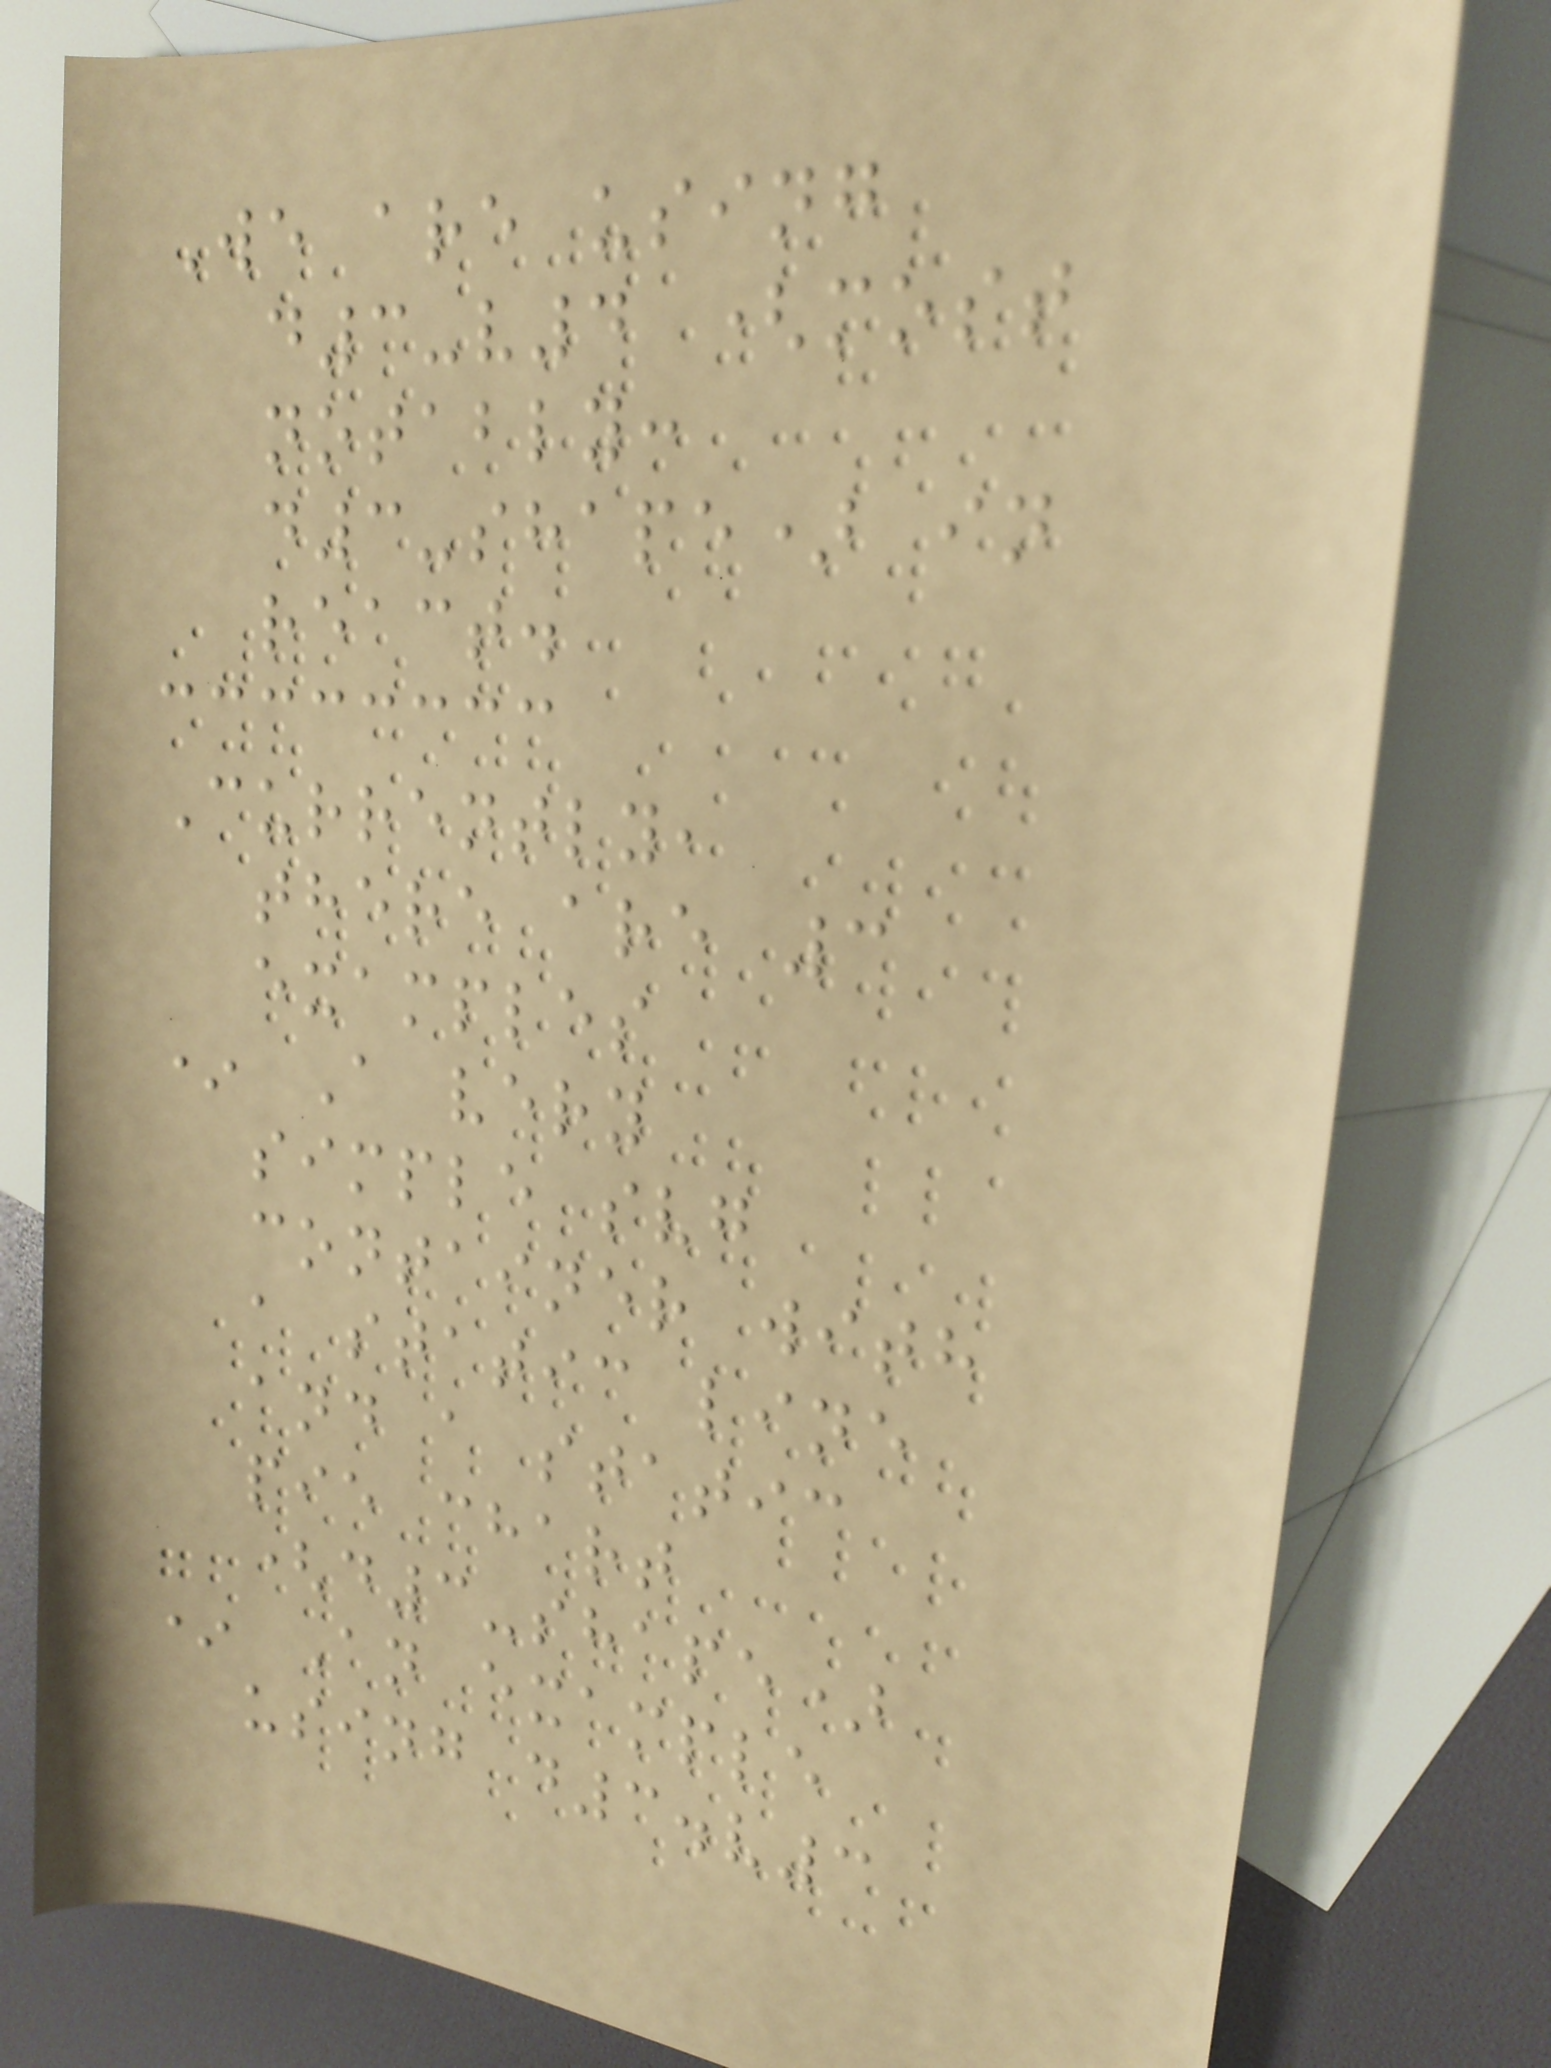We are using
d3-v4 (most
notably:
d3-shape) in
react.
Currently,
there are 3
examples
* A very
simple svg
container with
a static line
and a static
pie chart
(d3-shape)
* An example
using d3.v3
